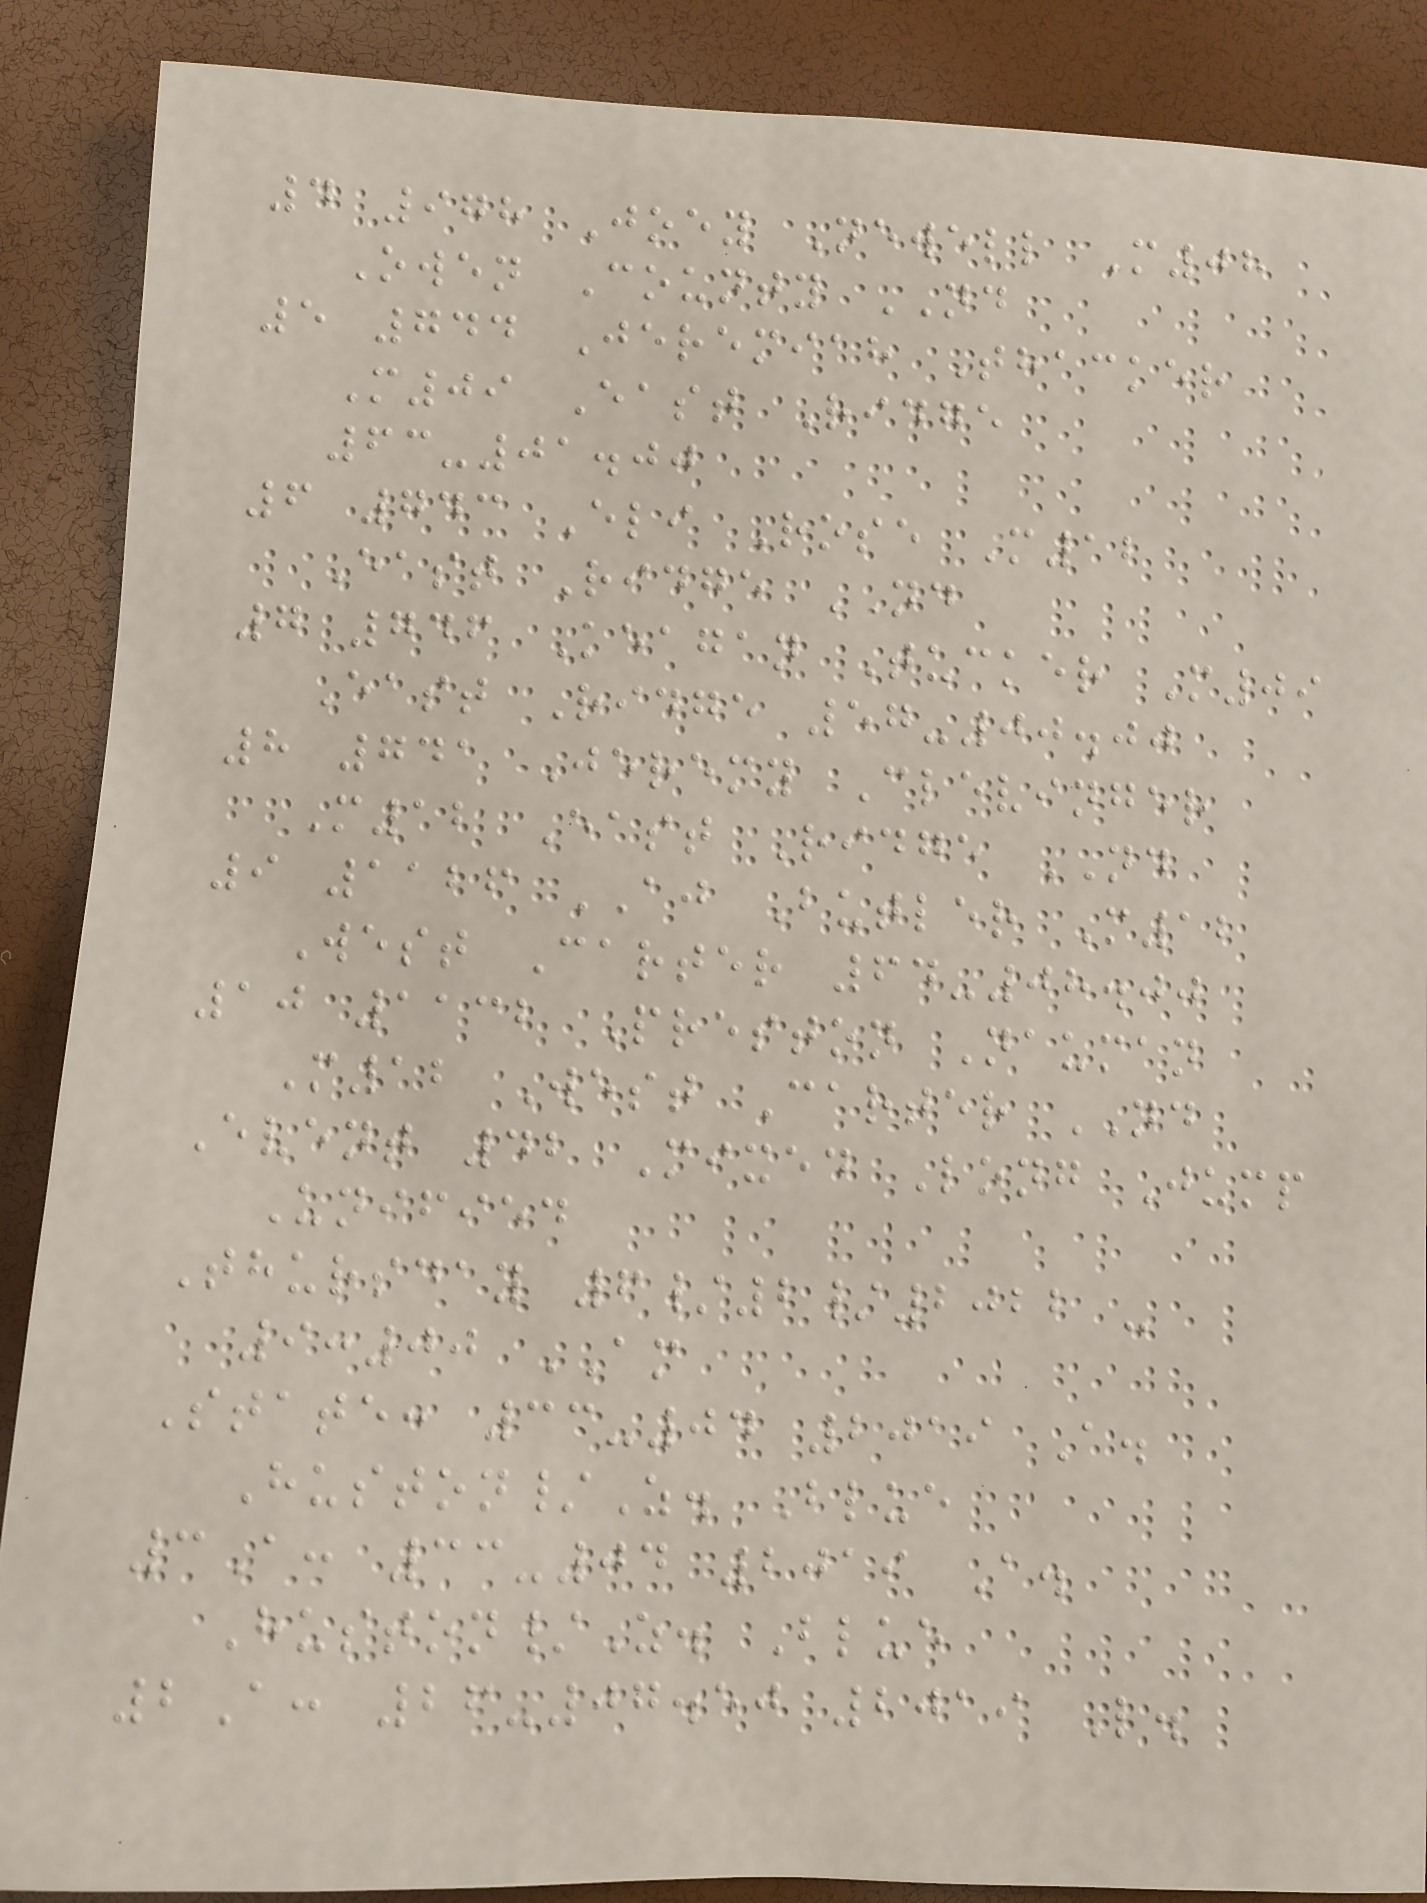4 978 Joey Newell M08
Owen County ND
5 744 Jeremiah Thacker
M09 East Ridge
63-01.00
6 743 Eli Rose M12
East Ridge ND
7 746 Keagan Tucker M09
East Ridge 57-00.00
8 741 Jeremy Clevinger
M12 East Ridge ND
9 1126 AJ Butler M12
West Carter 64-08.00
10 1132 Preston Nauman
M12 West Carter ND
Event 42 Mixed Long Jump
Unified
Thursday 6/2/2022 -
9:00 AM
State: 33-04 2019 A.
Huston/Z. Blue
3A: 33-04 2019 A.
Huston/Z. Blue
2A: 26-07.50 2019 L.
